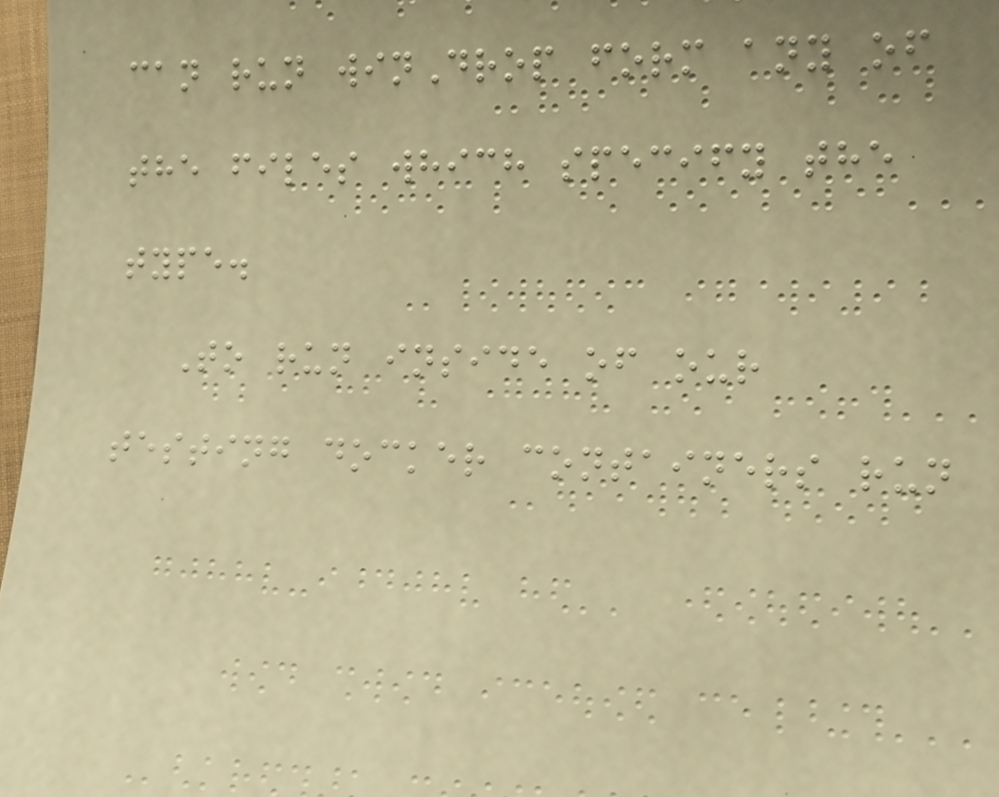can run winDrop form any of
the files which specify the
type.
To run inside of our
testing docker containers run
